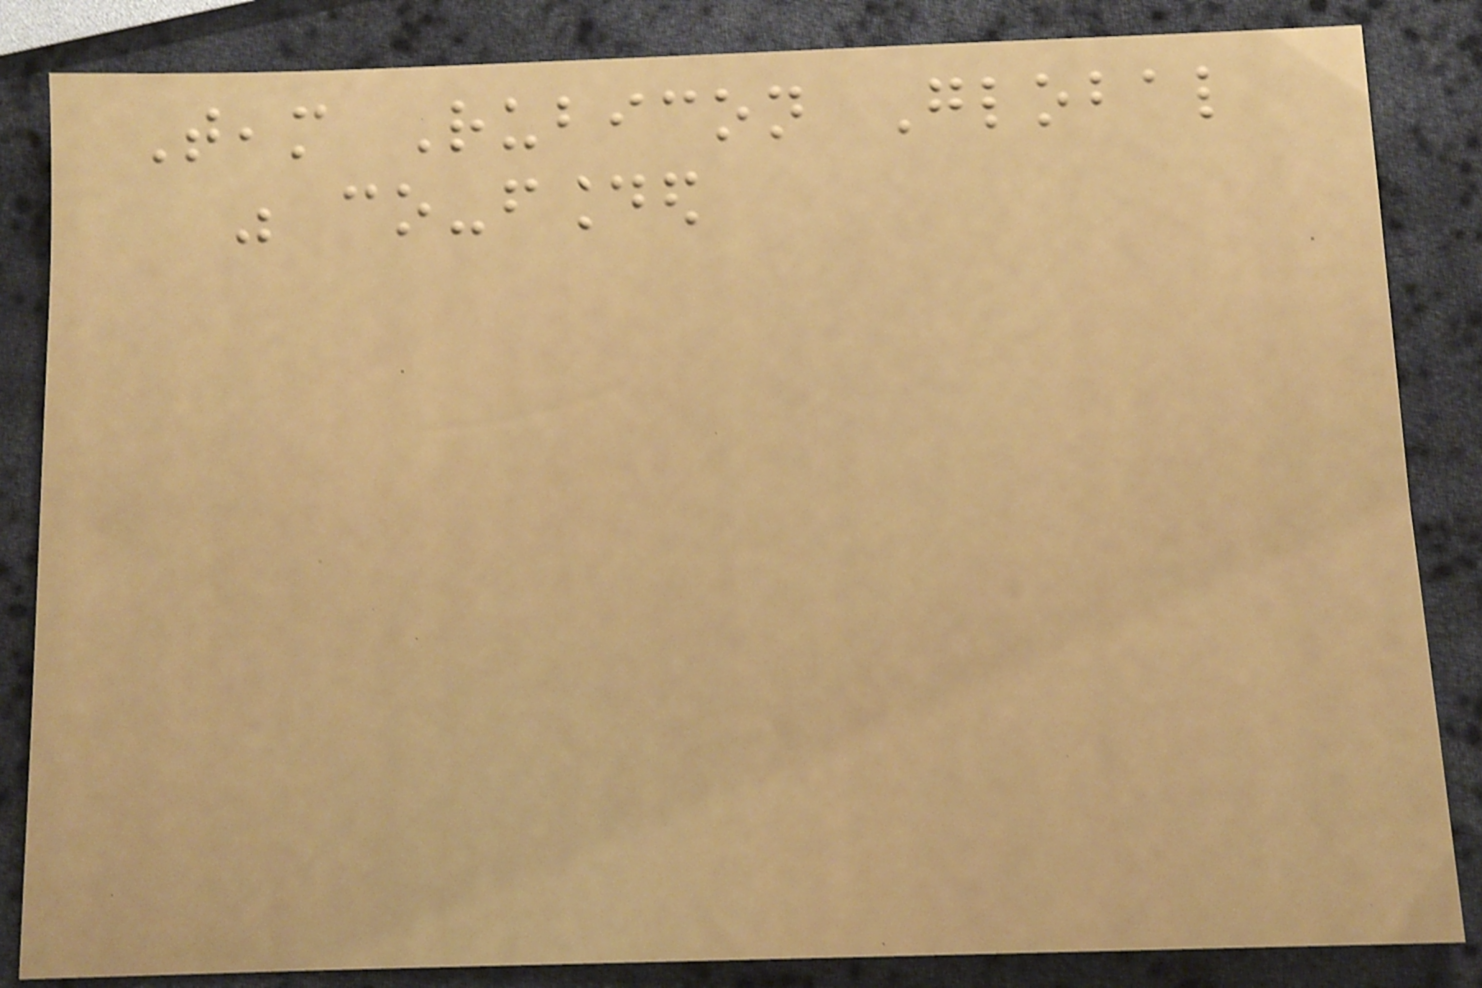Team Rubicon Global
was co-founded
